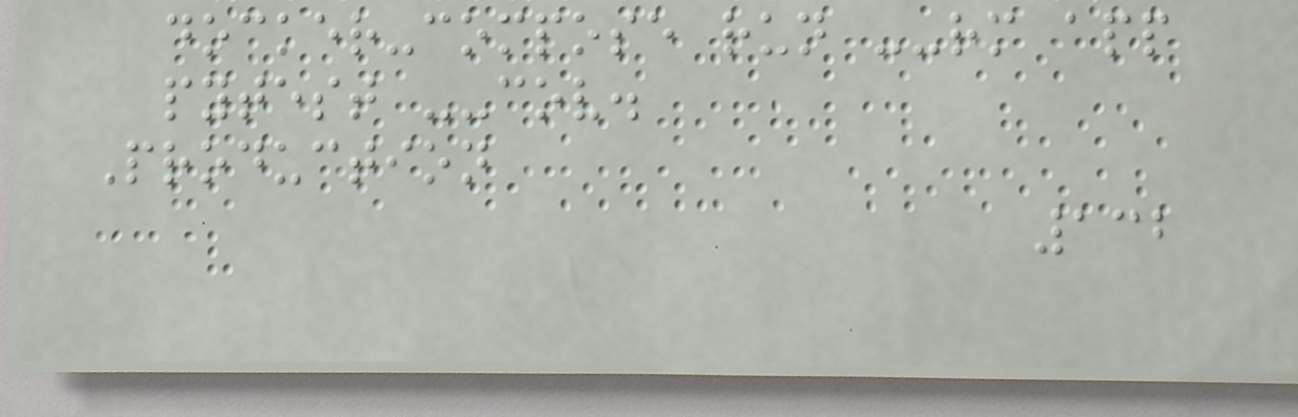docker-compose run --rm app
pytest --cov.
Production
132
